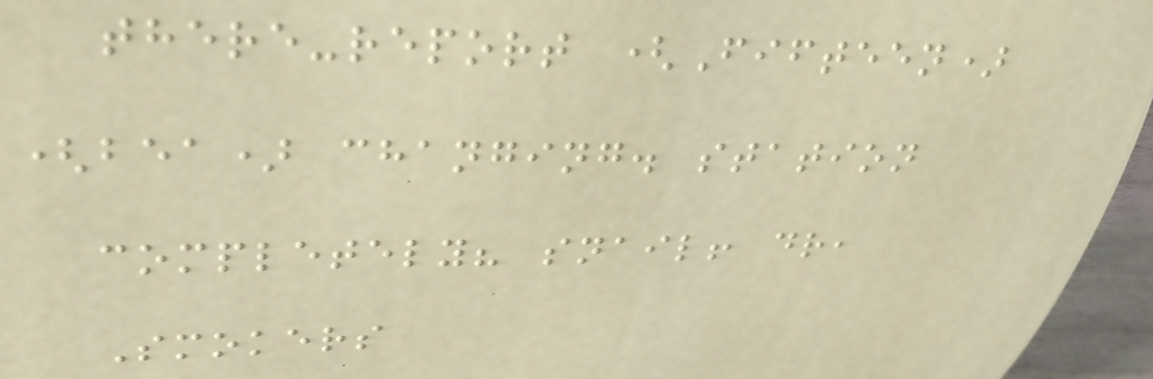there-report (Fifteen)
(bea) changing. station
completely? snail! dr,
Smokers
